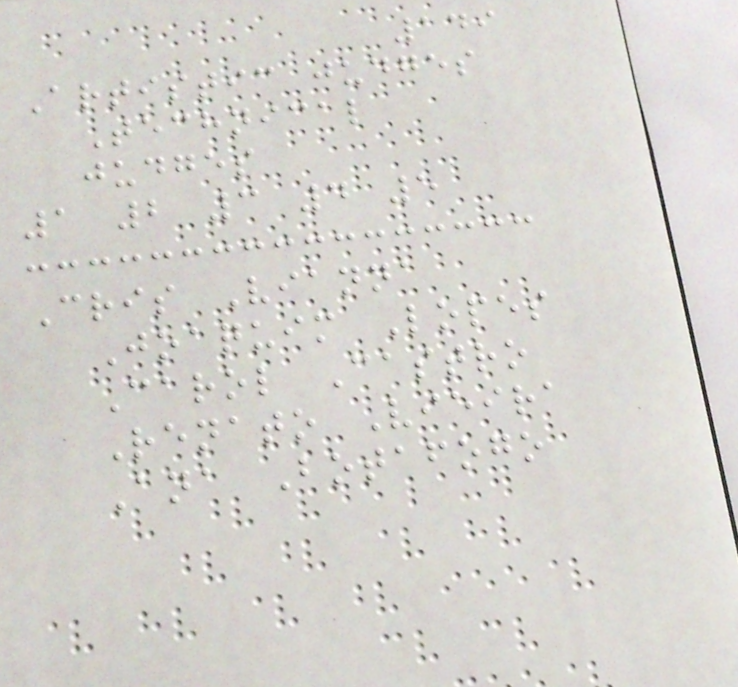149
Artistic judges
Technical
judges
1 2 3 4 5
Cris Vianna
Joaquim Lopes
Carol Castro
Renato Vieira
Ana Botafogo
